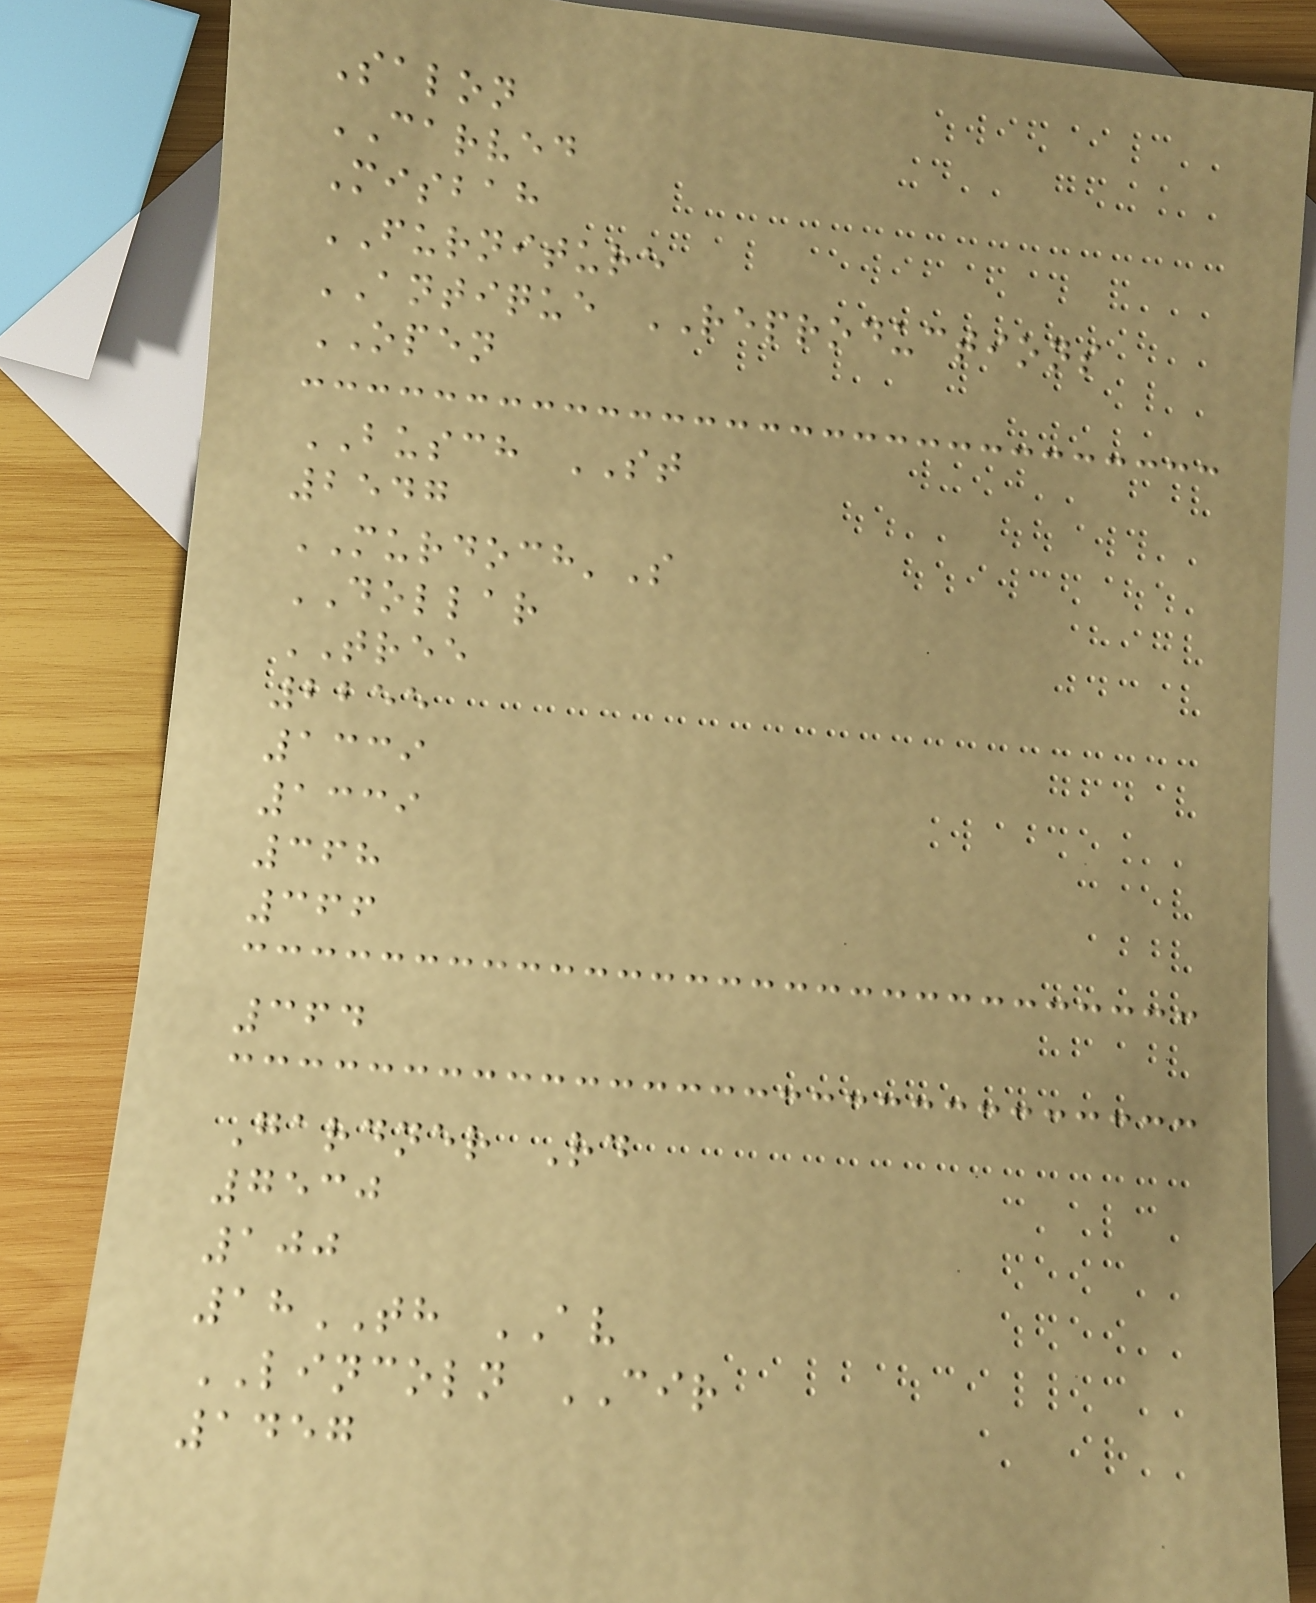Salon
CARVED
Misbah
FURNITURE
ANTIQUE REPRODUCTIONS
OPEN
BUSCH ST
2547
MURDOCH'S
DOLLAR
TREE
2255
1339
1339
368
366
364
Gardner Rd
7530
100
18TH AV
LINCOLN CIR
1457
